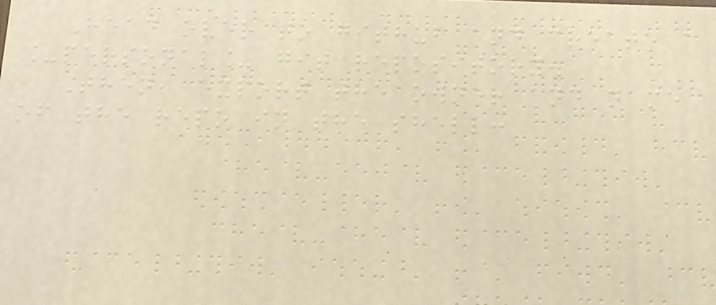Head over to github and create a
_personal_ git repository.
Then, export the owner and name
of the repo in the shell:
